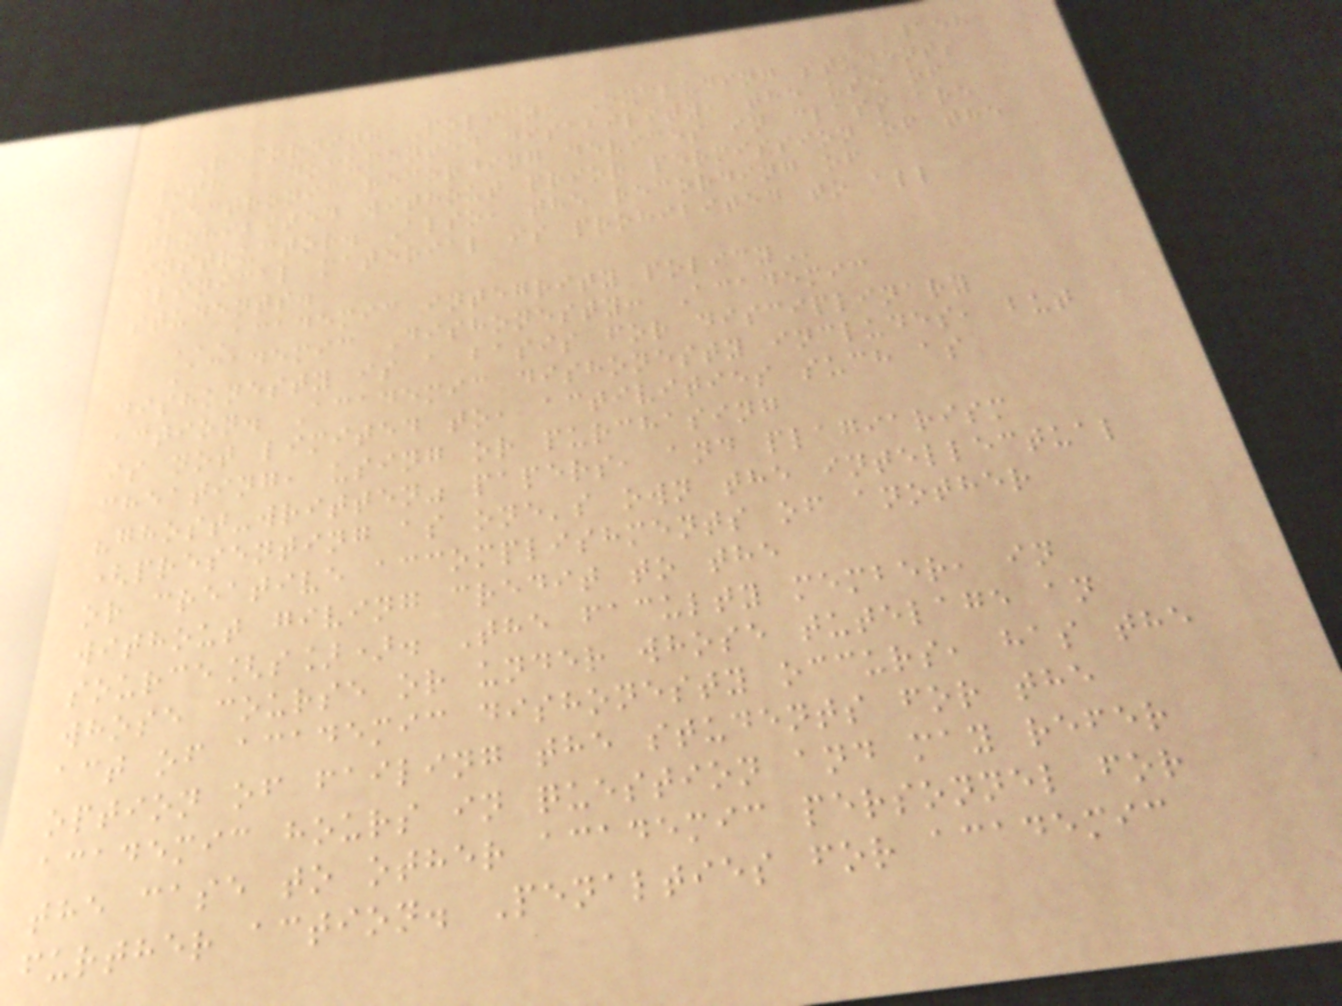158
Recording Policy: Excluding students
with a documented disability, the use of
electronic recording devices in class are
prohibited without prior permission of the
instructor. Also, the recording of
clinical material is prohibited to all
students.
ACADEMIC INTEGRITY POLICY
Academic Dishonesty: Academic
dishonesty is a basis for disciplinary
action. Academic dishonesty includes, but
is not limited to, activities such as
cheating, using or purchasing
"ghost-written" papers, and plagiarism
(presenting as one's own the intellectual
or creative accomplishments of another
without giving credit to the
source[s]). The faculty member, in
whose course or under whose tutelage an
act of academic dishonesty occurs, has the
option of failing the students for the
academic hours in question and may refer
the case to other academic personnel for
further action. Penalties for academic
